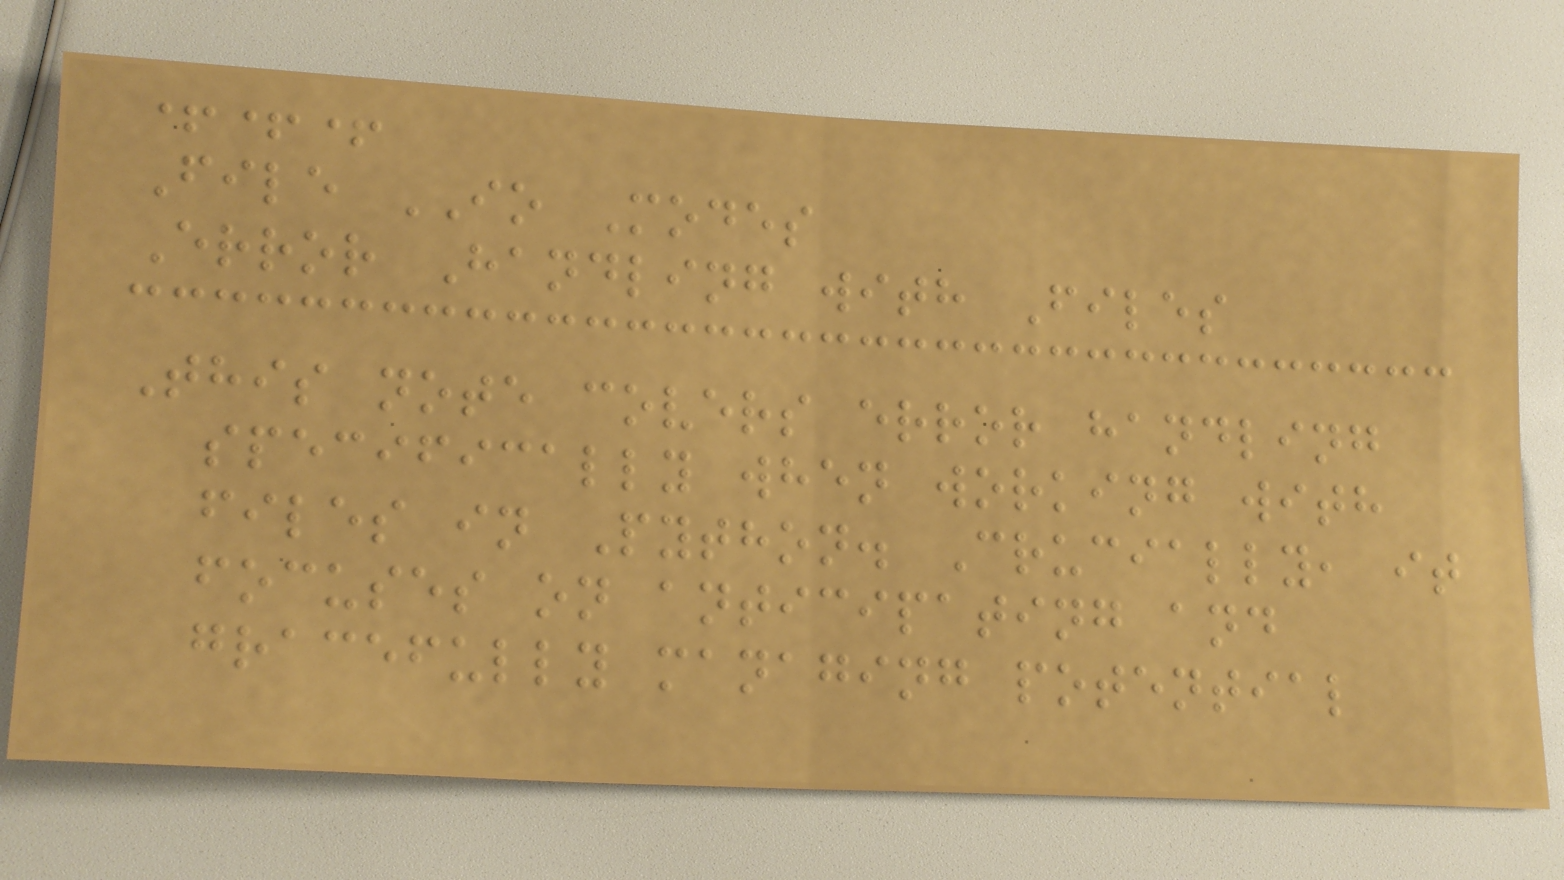+++
File IO Modes
Error Handling with Files
This note covers error handling
specifically when working with
files in Python. Crucially, it
focuses on anticipating and
gracefully managing potential
